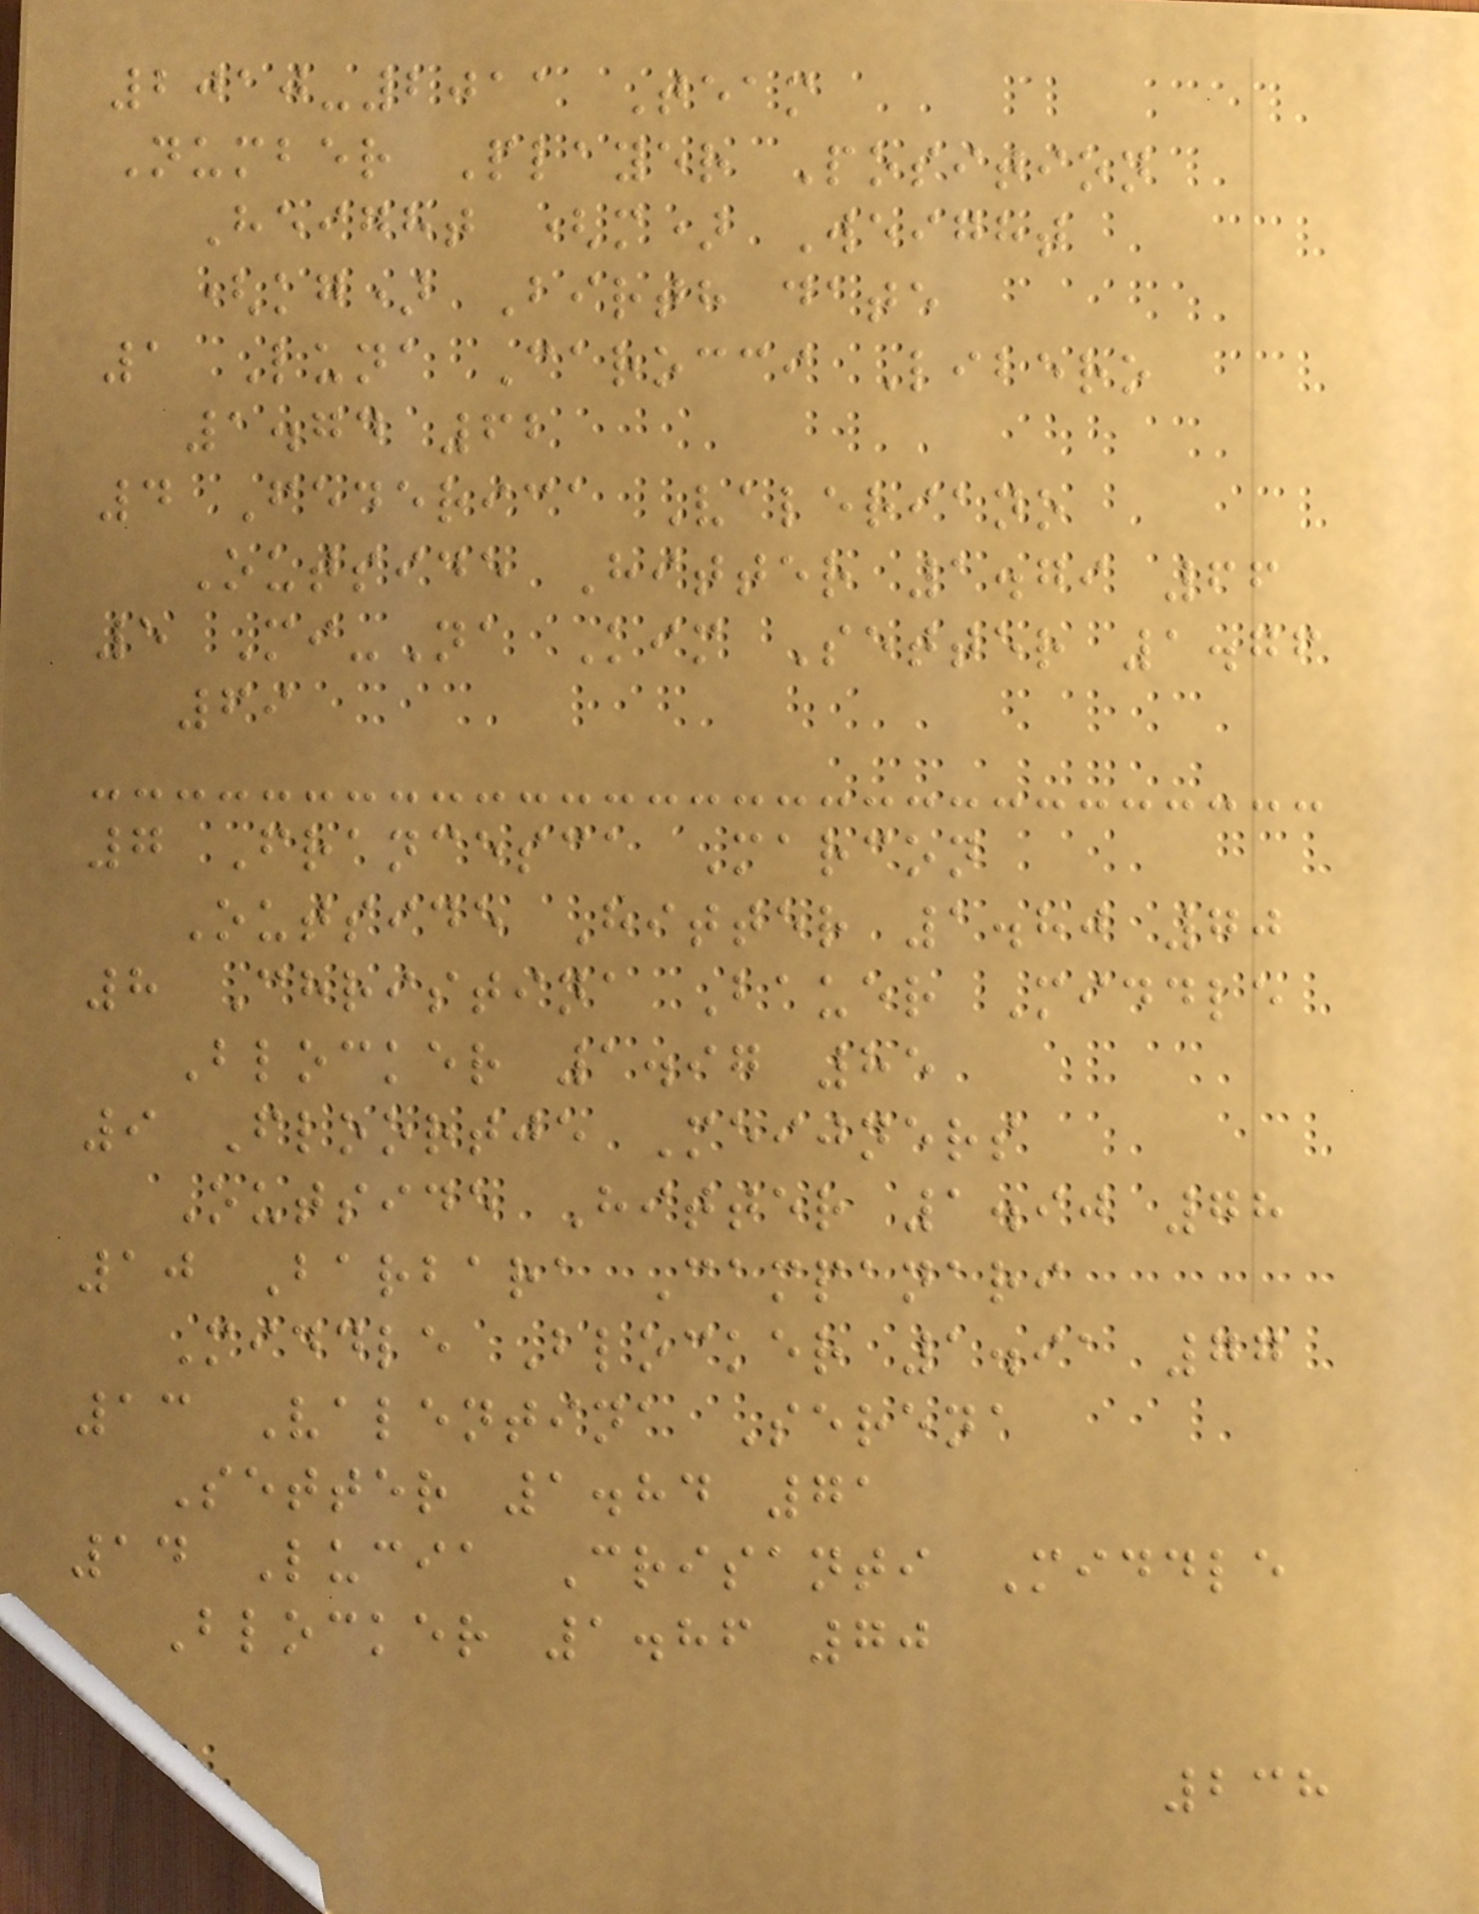2010-2011 Team
Number Player Position
Height (m) Weight
(kg) Birth date
1 Luna Carocci Libero
1.74 62
4 Federica Valeriano
Outside Hitter 1.79 66
5 Mi-Na Kim Setter 1.76
69
7 Francesca Marcon
Outside Hitter 1.80 70
8 Christina Bauer Middle
Blocker 1.97 85
9 Floortje Meijners
Outside Hitter 1.90 78
10 Barbara Campanari
Middle Blocker 1.91 77
13 Valentina Serena
Setter 1.84 71
14 Lucia Crisanti Middle
Blocker 1.86 70
238
